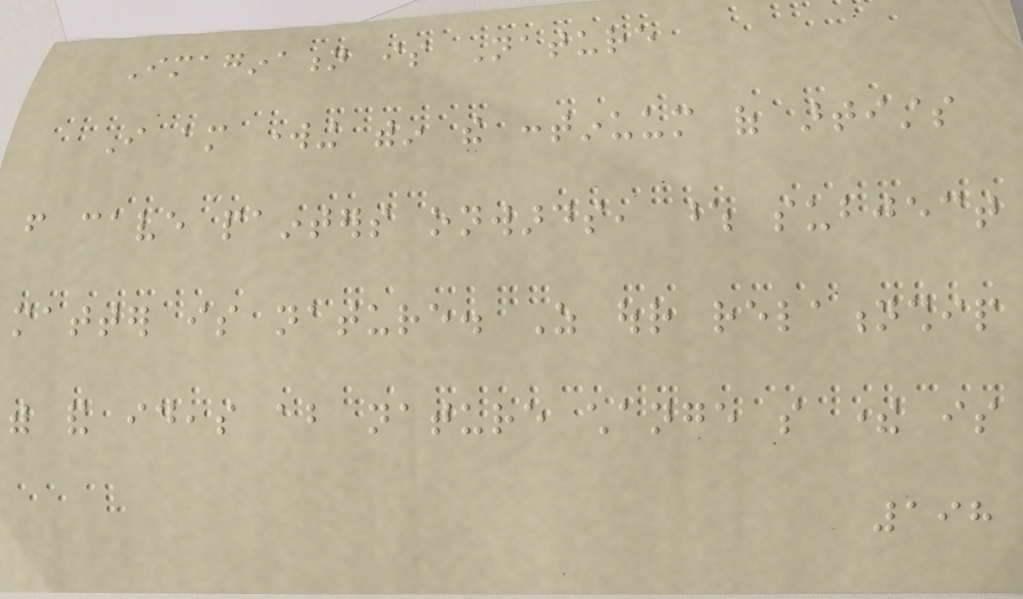Imagination is Nature
I am working within the continuum of artists
from cave painters onwards, whose subject
matter is nature. As our relationship
with and ideas about nature change so there is
198
